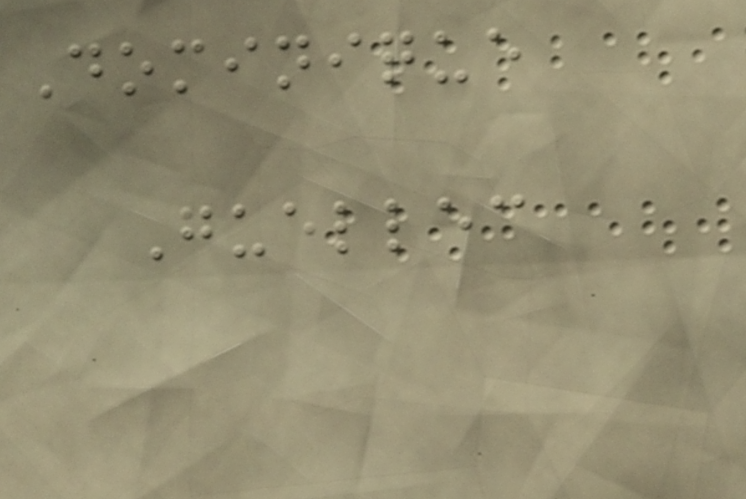Dominique
Guellec
